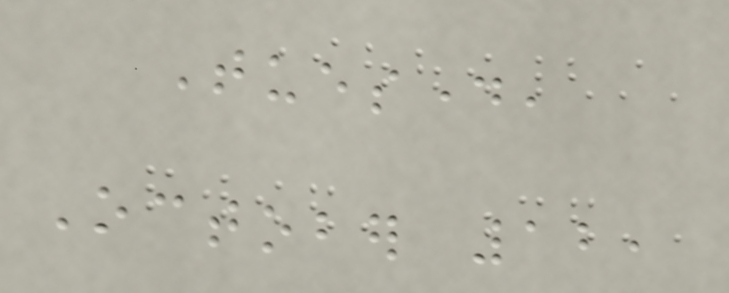Tuesday,
October 12,
